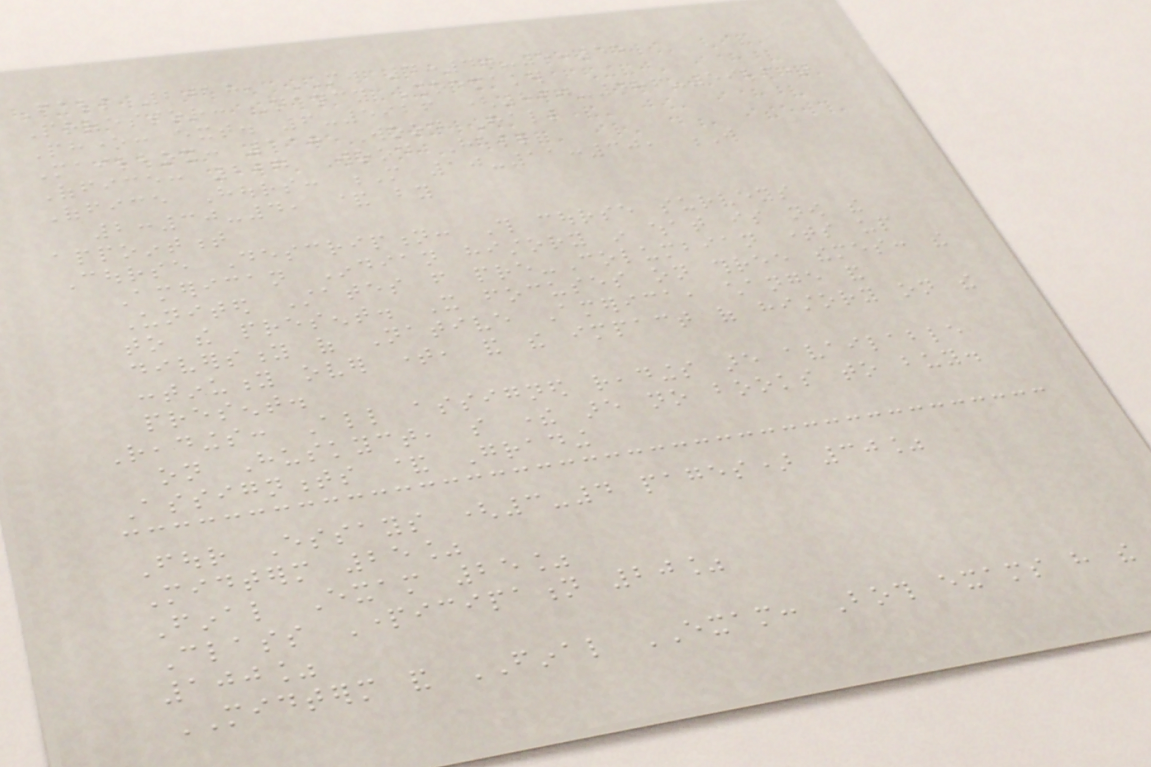Fall 2018, MW 4:40-5:55
Professor: Nancy Shoemaker
Phone: ext. 6-5926 (860-486-5926)
Mailbox: 118 Wood Hall
Office: 227 Wood Hall
Office Hours: M 10-11:30, W
2:30-4, & by
appointment
Course Description: This course surveys
American Indian history in what is now the
United States from pre-Columbian times up
to the present. It focuses on three themes: the
diversity of Native America, change and
continuity over time, and the impact of history on the
present.
Readings: All assigned readings are available
on Huskyct, so there are no books to buy.
Assignments & Grading
Four Essays (3-4 pages) 30%
Midterm 25%
Final Exam 25%
Class Participation 20%
100%
MIDTERM and FINAL EXAM: Both exams have the
